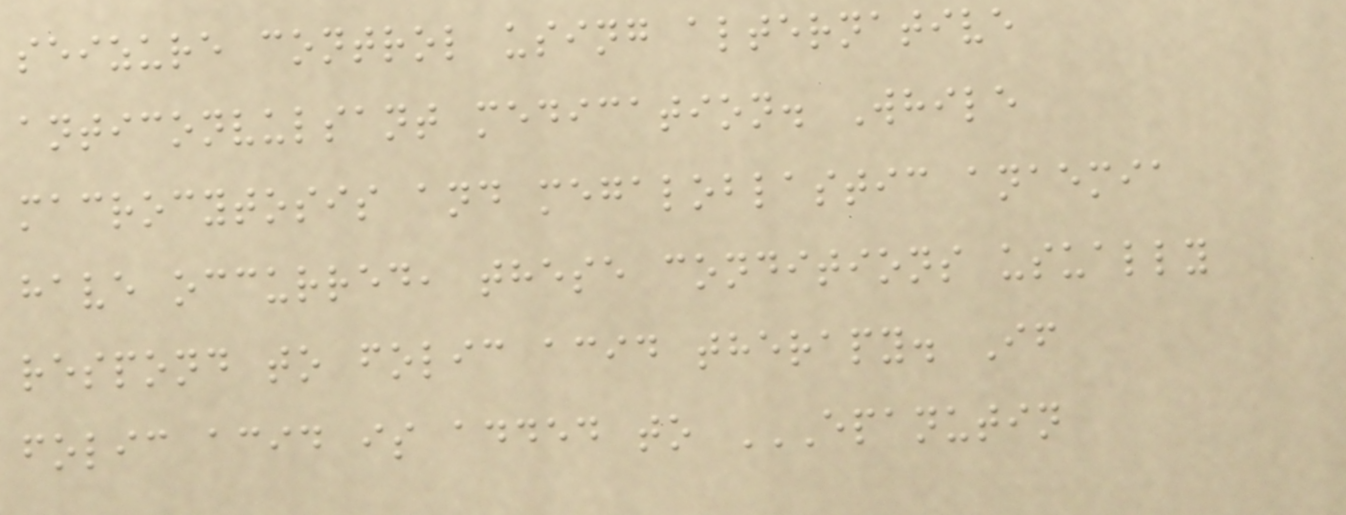seizure control using alternative
anticonvulsant medication. While
macrocytosis and megaloblastic anaemia
have occurred, these conditions usually
respond to folic acid therapy. If
folic acid is added to EPANUTIN
